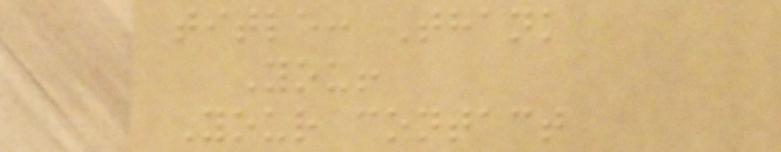title: Thank
You!
Your contact
